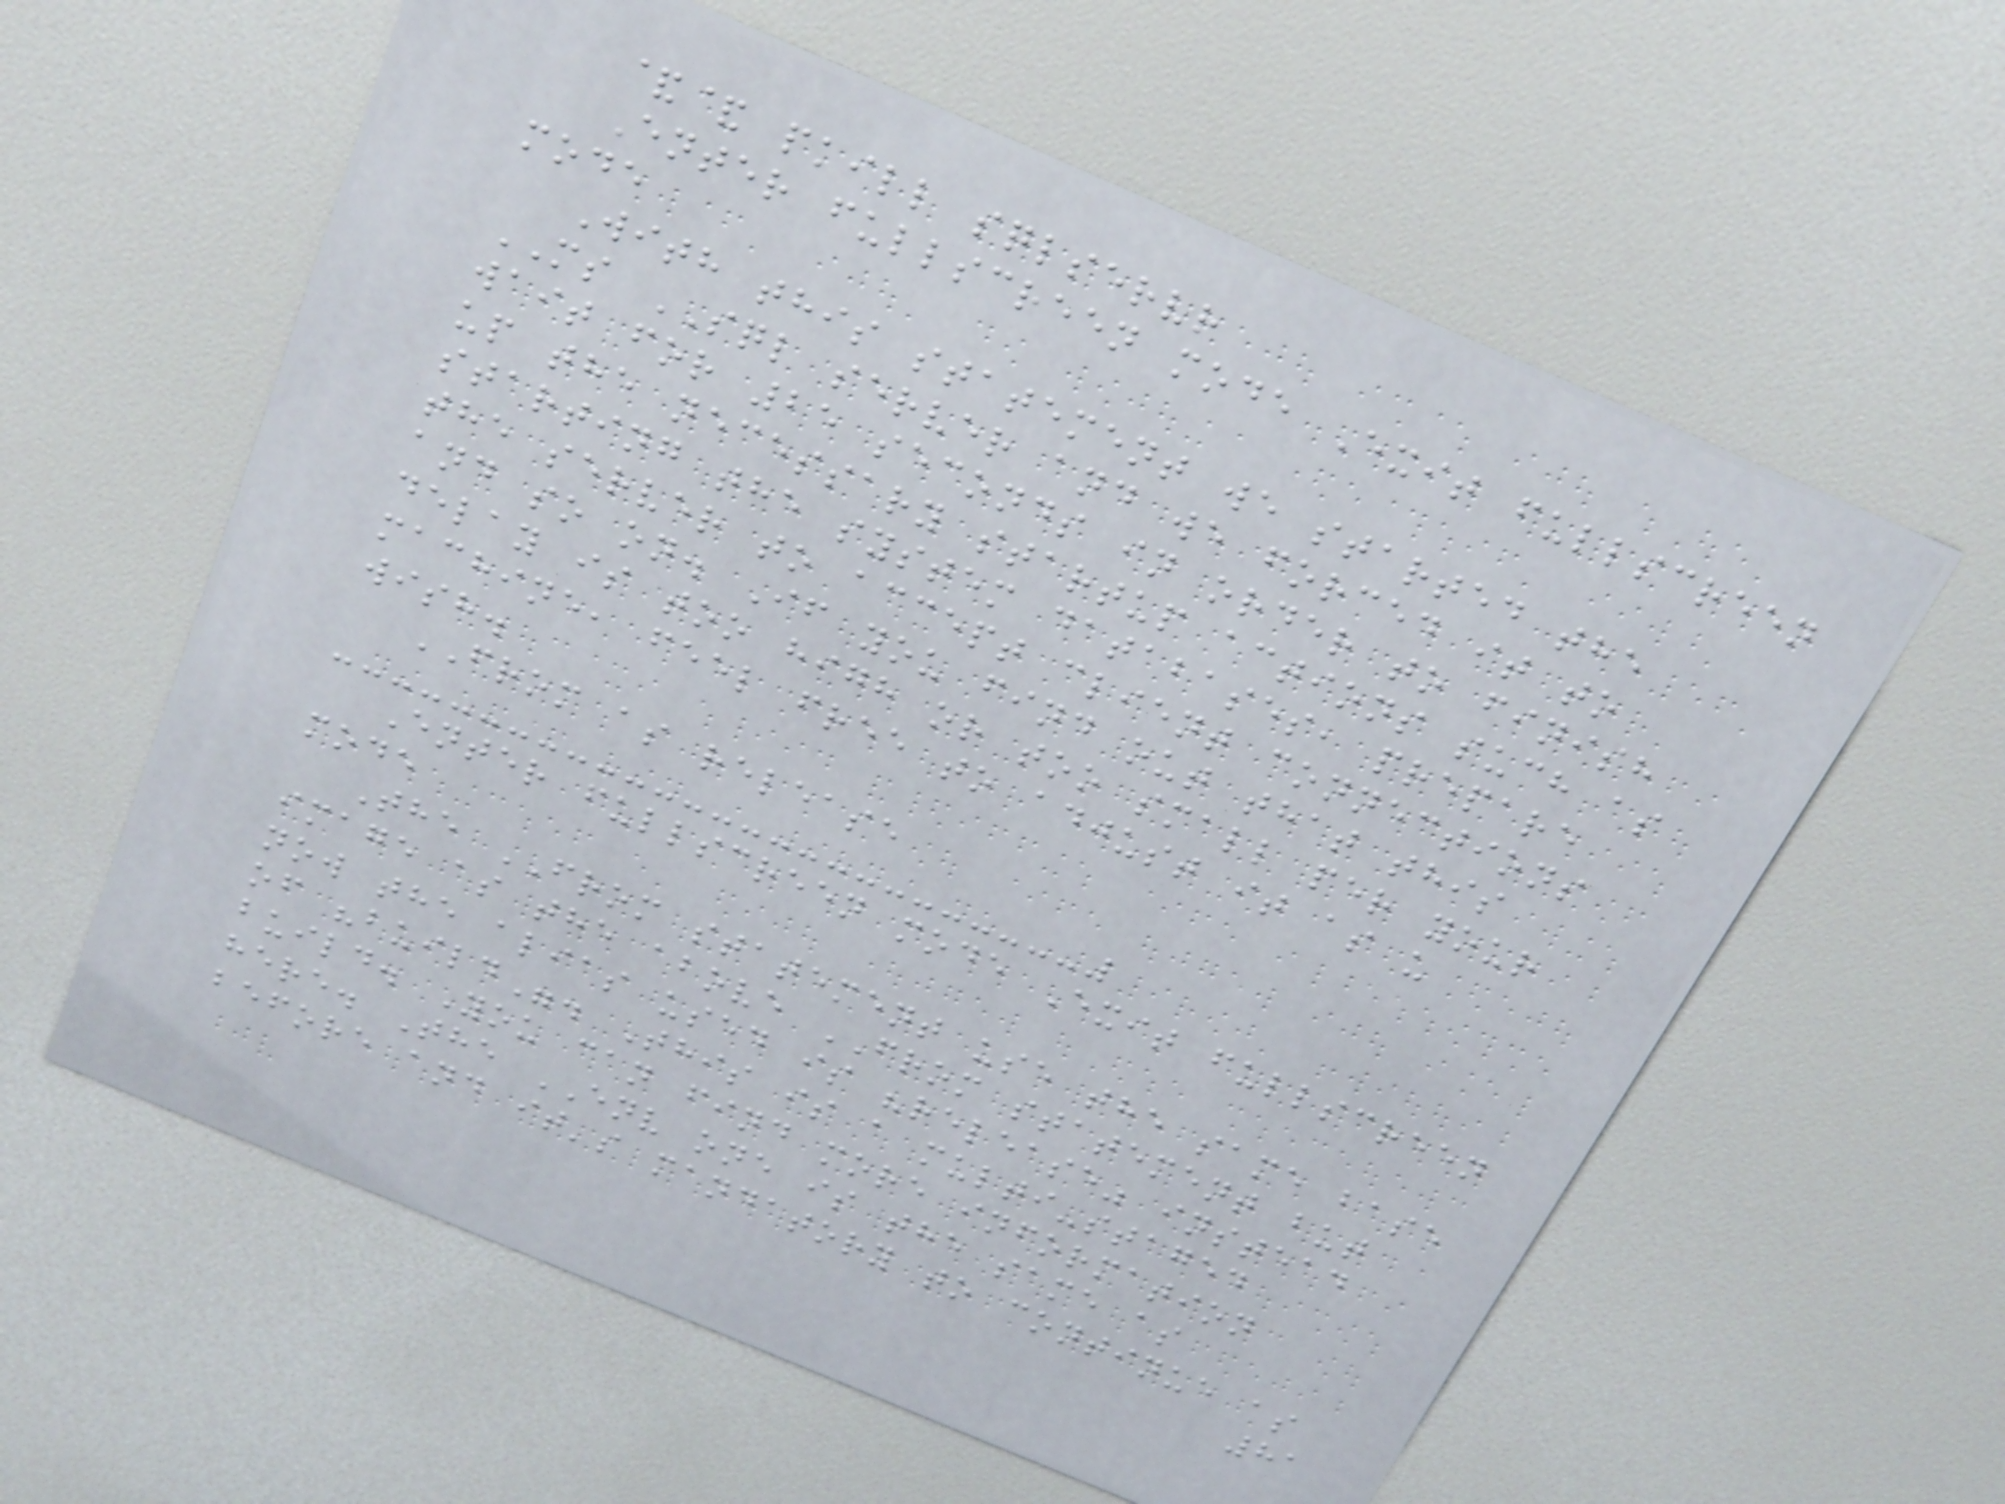&& pkill sqlservr
Enter fullscreen mode Exit fullscreen
mode
With this statement we started the
MS SQL server and we forced it to
wait for 25 seconds in order to finish
up the necessary startup actions such as
starting the system databases, prepare
the server to accept client connections
and so on. If you find out that this
delay is too high or too small per your
machine, feel free to adjust it as u
wish.
FROM as release
Enter fullscreen mode Exit fullscreen
mode
The FROM statement use the same base
image as the above FROM statement but
now the alias used is "release" instead
of "build". This is a multi-staged
build. You can find more information
here. The ENV one is the same as
before and it's mandatory to continue as
81
